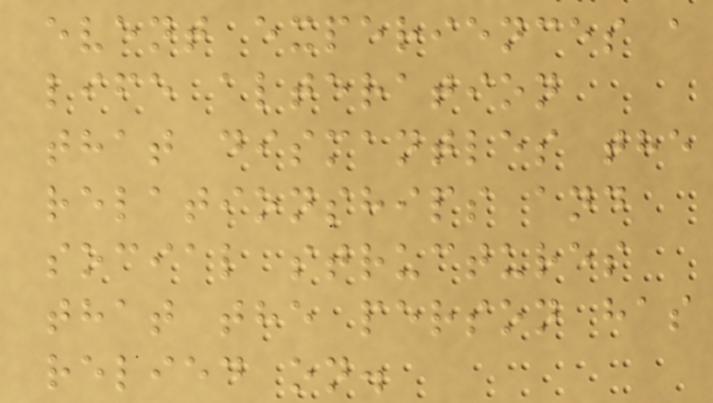event experiences a
life alteration
that dismantles the
relationships and
social structures
that the person has
relied on.
